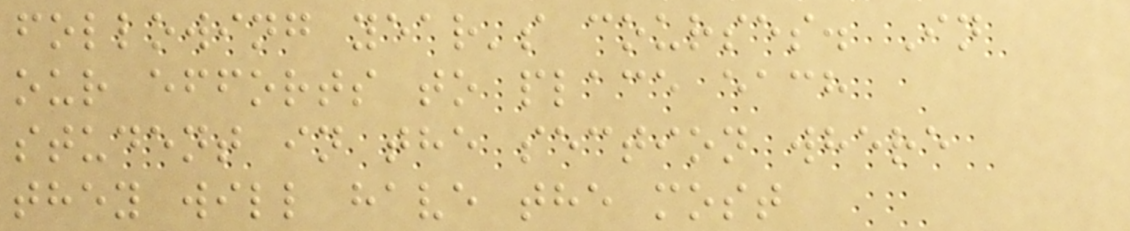following year's courses. In
our efforts to place each
student in the section where
they will have the most
